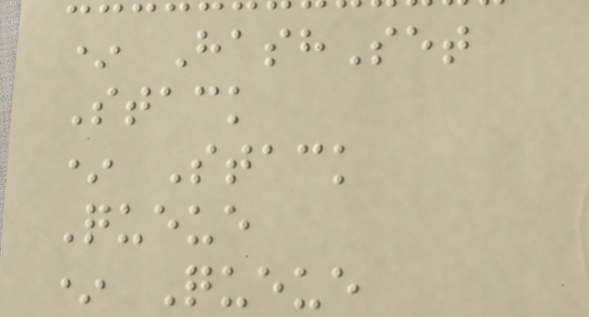* HashSet
Stack
* Stack
Queue
* Queue
